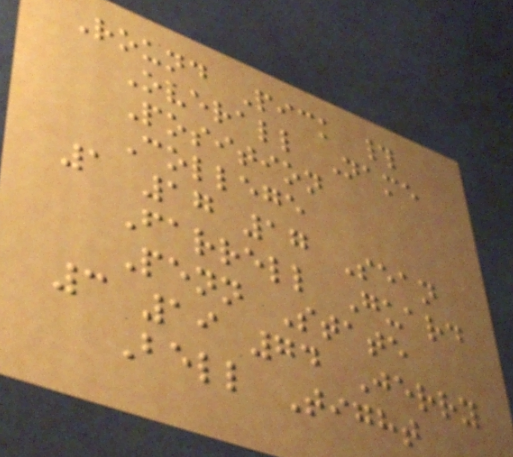Round Pick #
Overall Name
Position
College
1 17 17 Sean
Farrell Guard
Penn State
3 19 74 Jerry
Bell Tight
